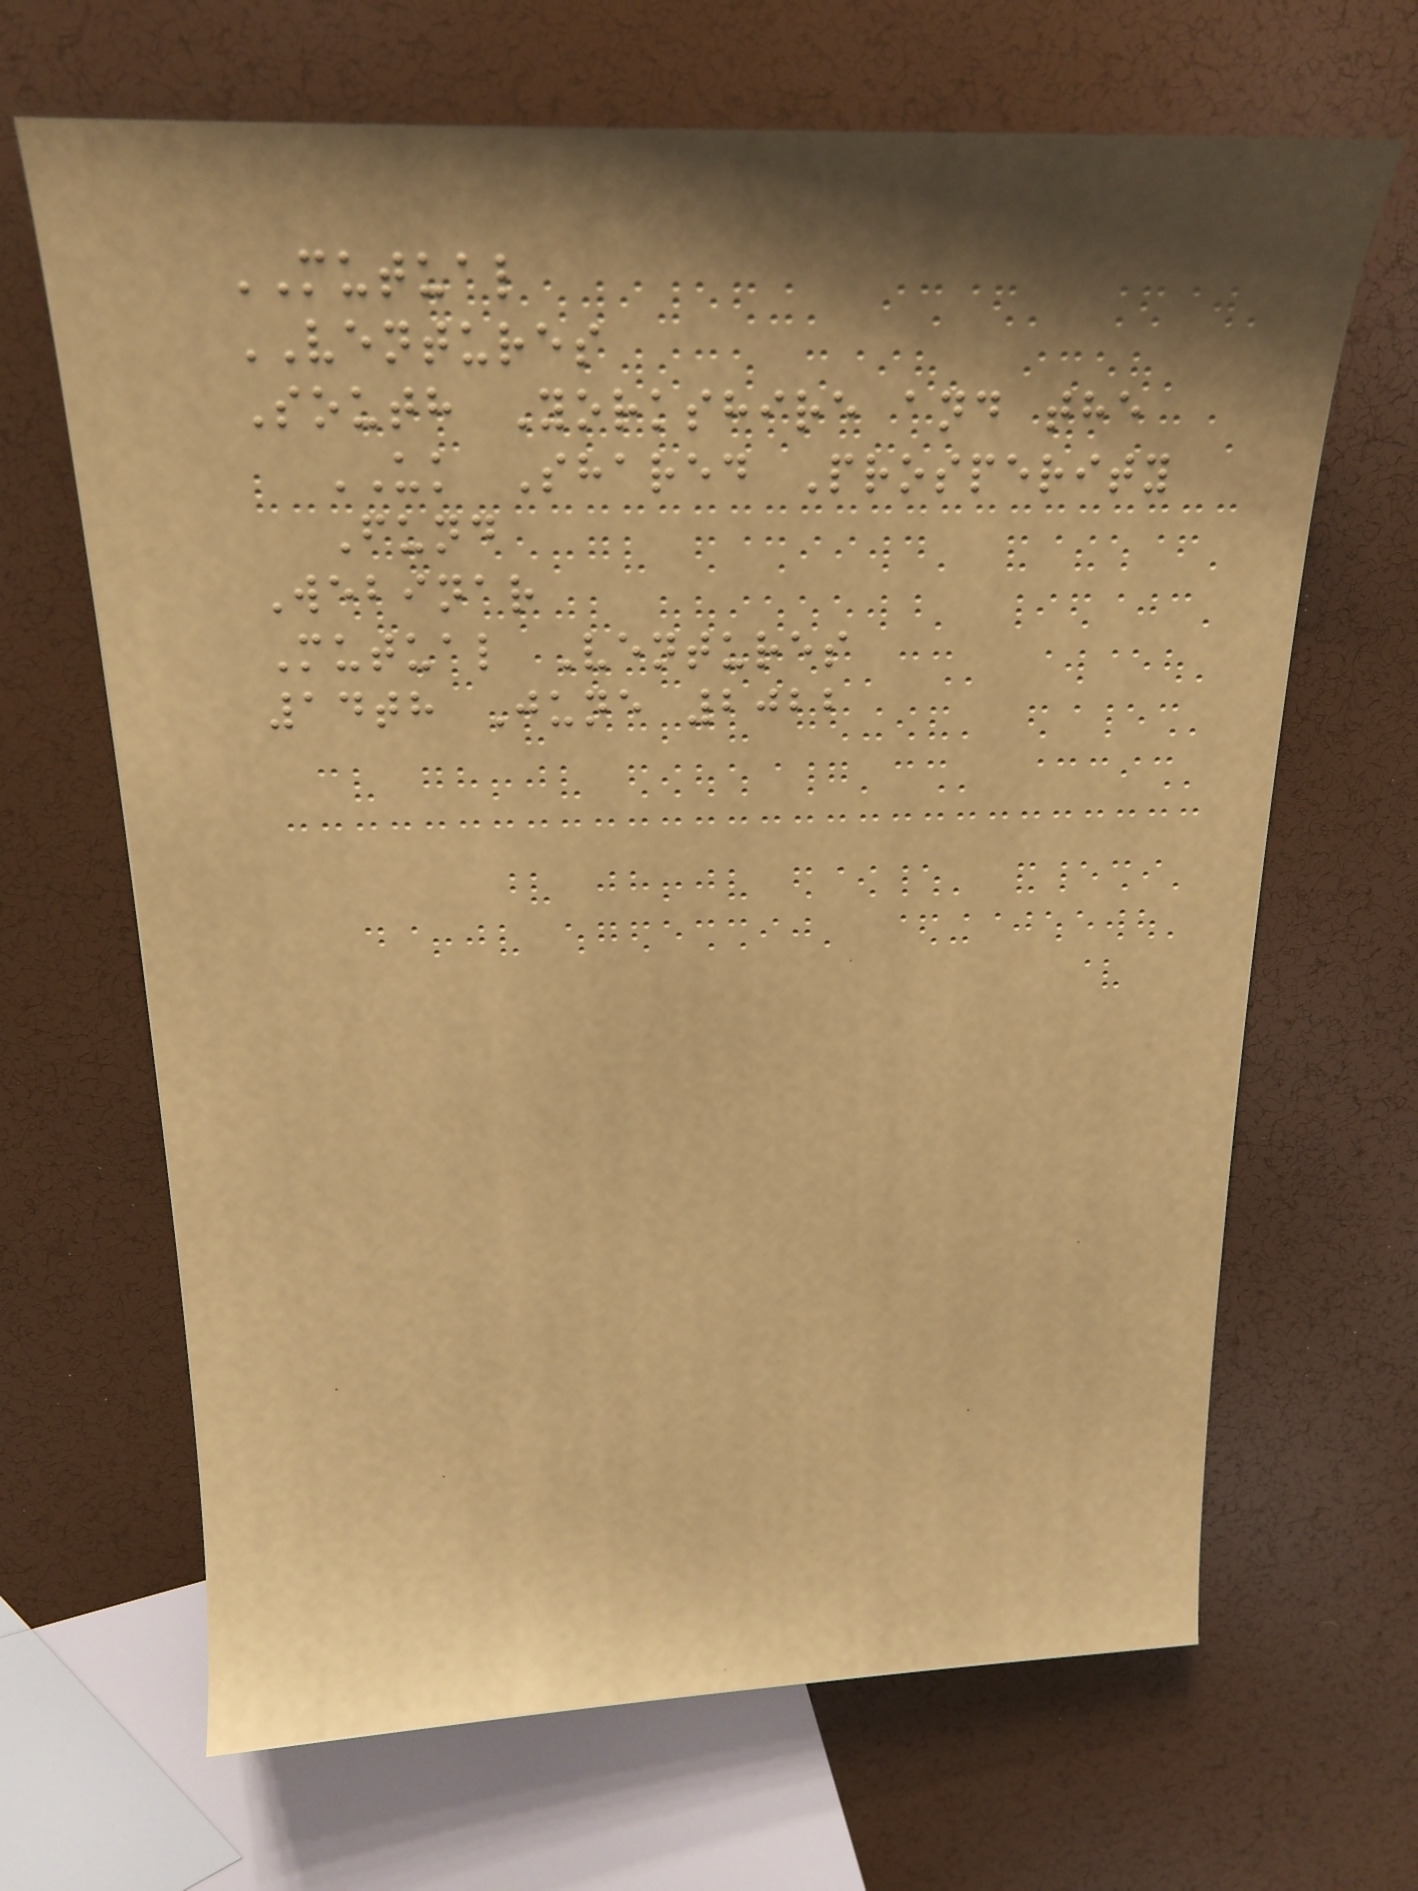MUTUAL
VENTURES
South Yorkshire and the
UK Shared Prosperity
Fund
Webinar
Mutual Ventures
14th June 2022
